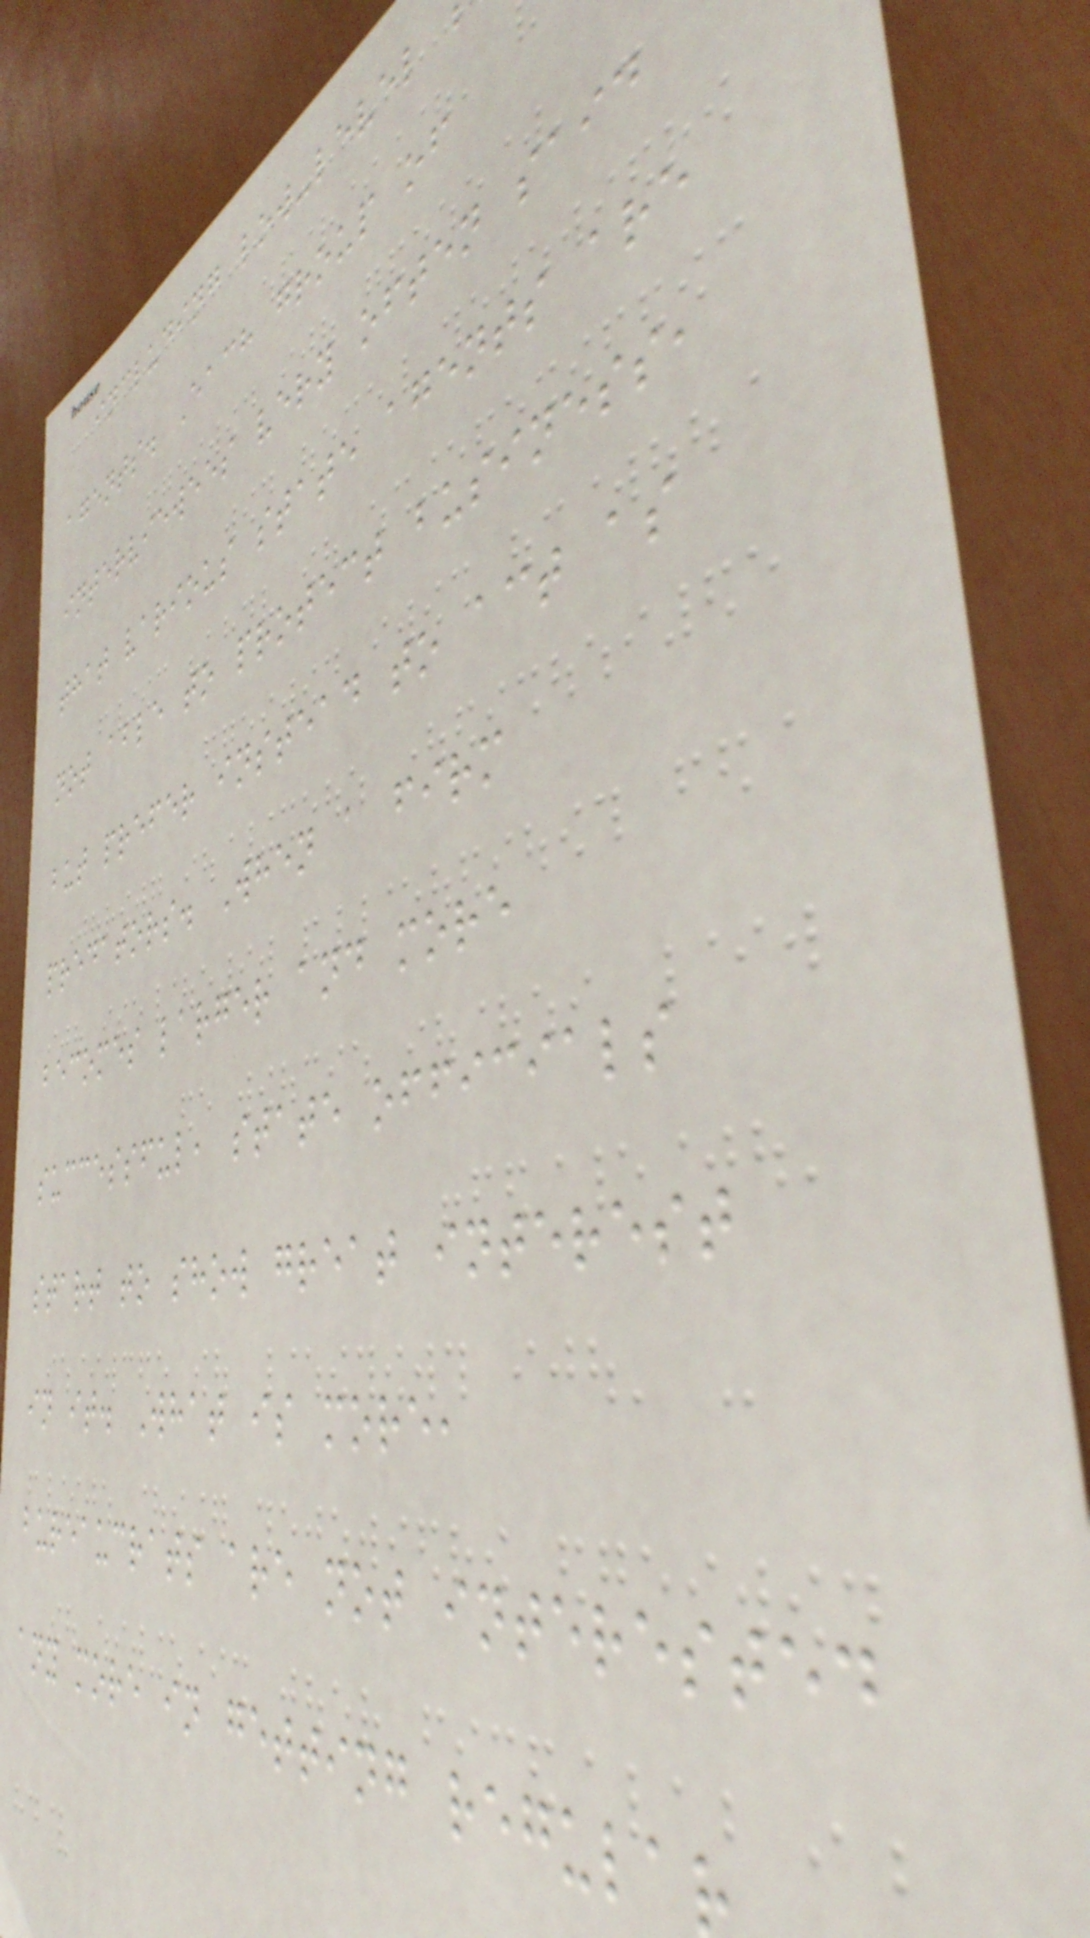including low-level
agents. Each group of
interviewees very often said
that various state agents are
not able to protect business,
but prefer instead to act as
predators. When a firm
becomes larger and more
successful, state officials
start to show great interest
in it. What is more,
bureaucrats are not interested
any more in getting regula
